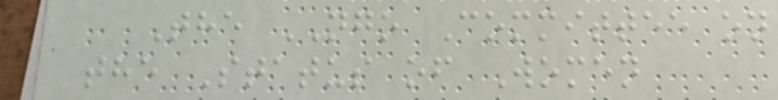The NGO Committee on
the Status of Women
